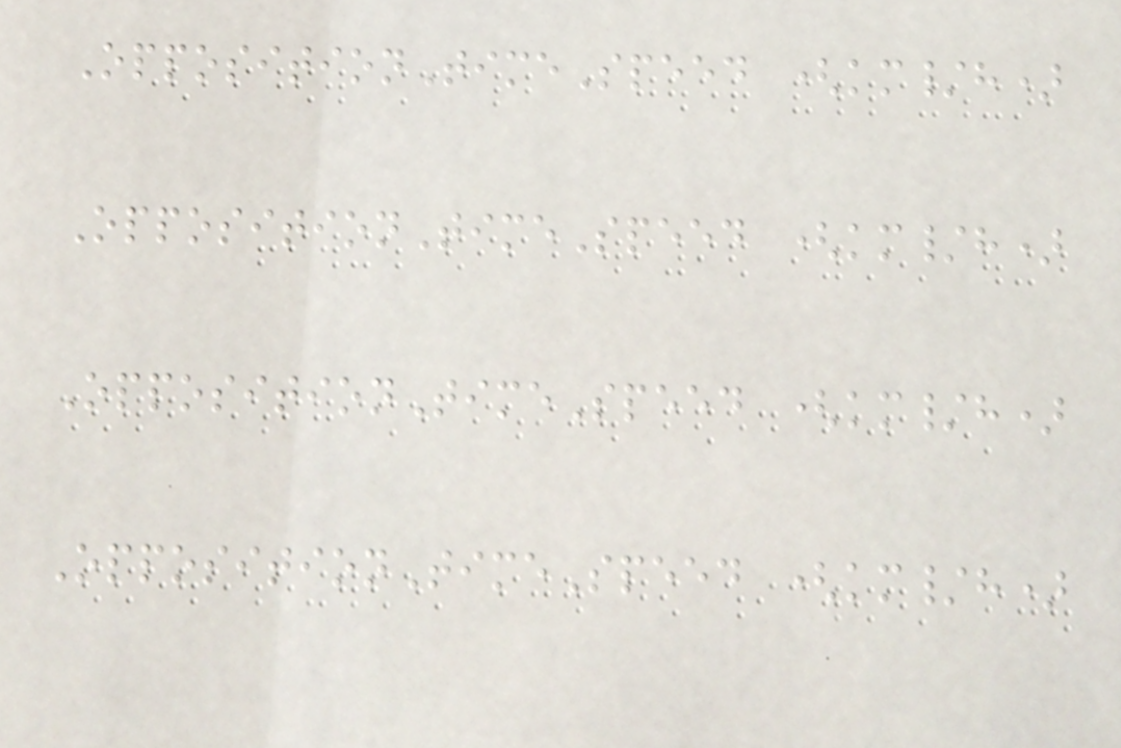OppositionTimeSpeed (km/h)
OppositionTimeSpeed (km/h)
OppositionTimeSpeed (km/h)
OppositionTimeSpeed (km/h)
